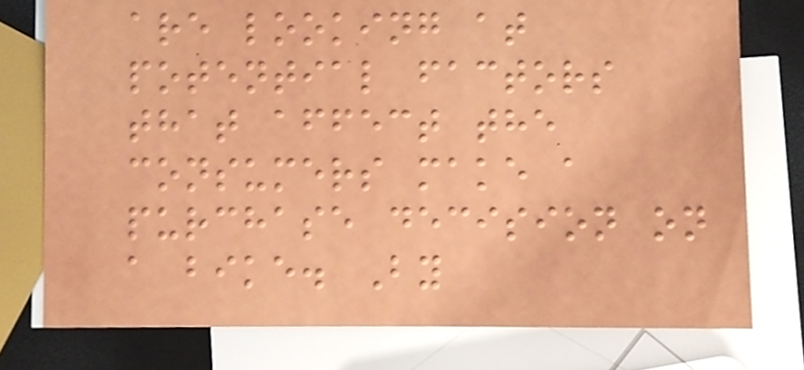are looking at
potential factors
that affect the
consumers make a
purchase decision on
a bike. By
